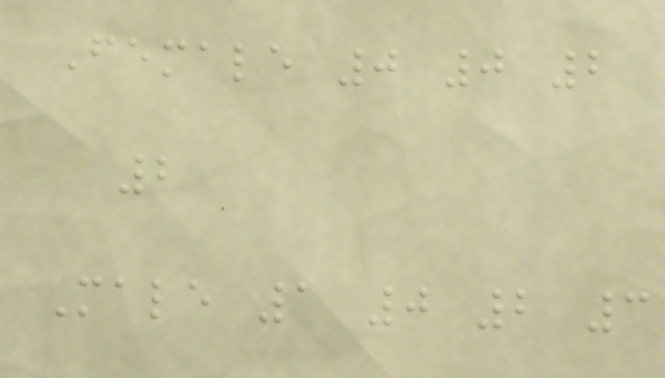Female 0 0 2
2
Male 1 0 2 3
